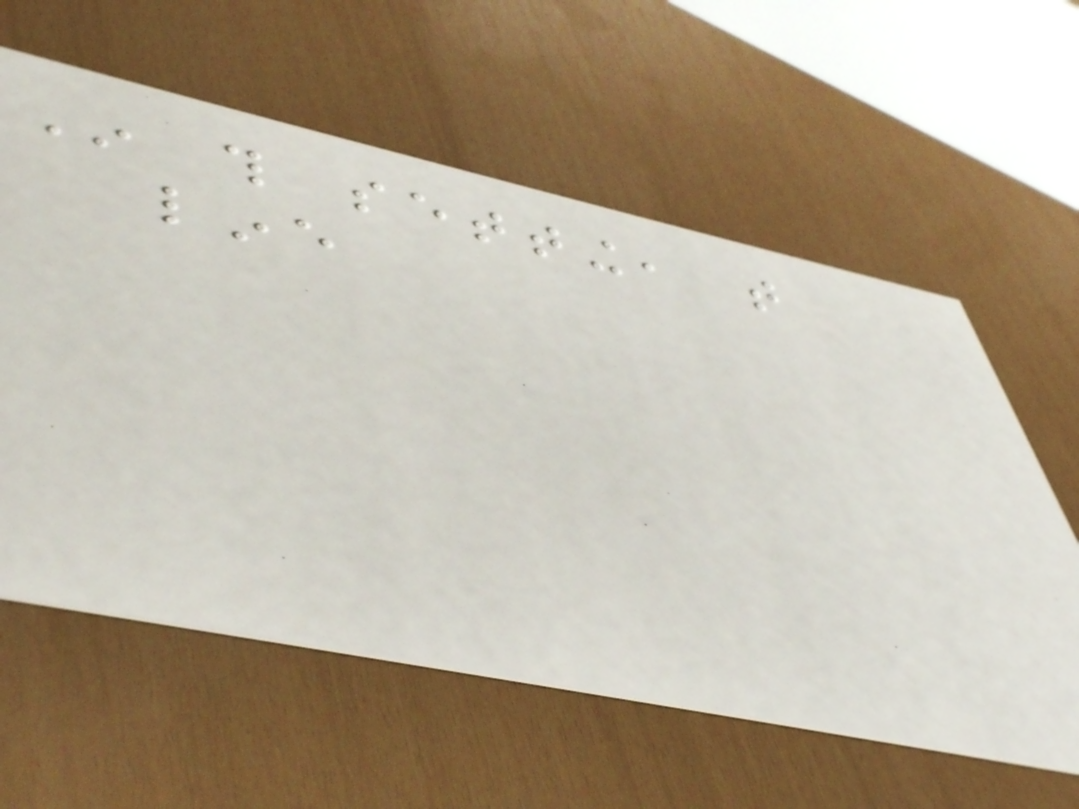In this setting, that
line
